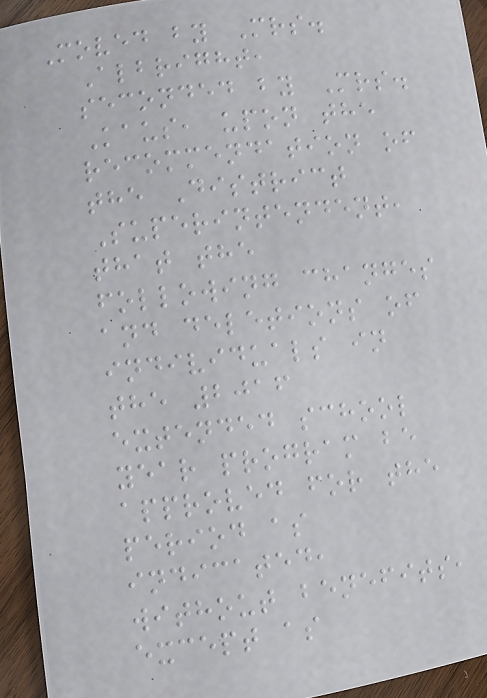Moved by Mrs.
Albright,
seconded by Mrs.
Kaus, upon the
recommendation of
the District
Superintendent,
that the
following changes
and deletions of
individuals in
the 2016
extended school
year program be
approved for the
period as
indicated,
without benefits,
except as
